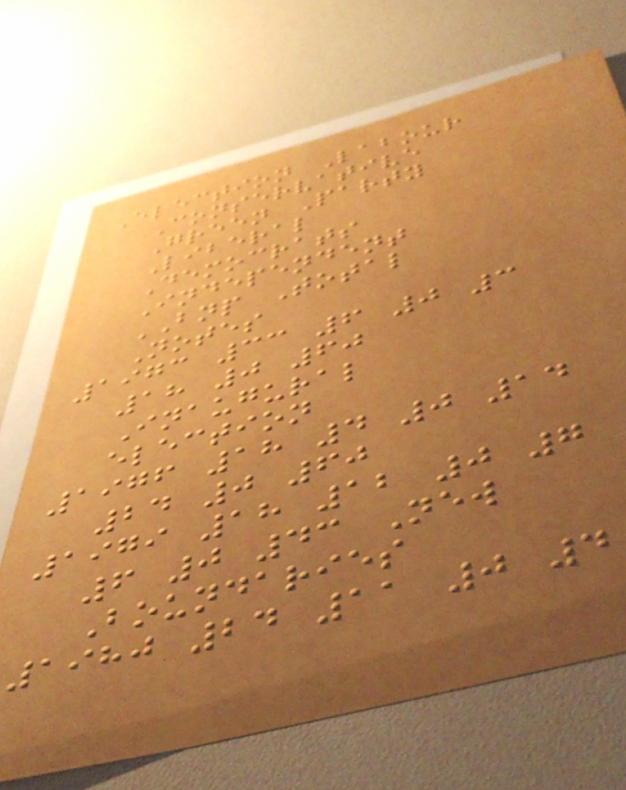Election Labour
Conservative
Green Party
Liberal
Democrats
Independent
BNP Total
Notes
1973 33 6 0 3
18 0 60
Inaugural
election
1976 18 4 0 14
24 0 60
1979 18 12 0 7
6 0 43 New
Boundaries
1980 24 11 0 4
